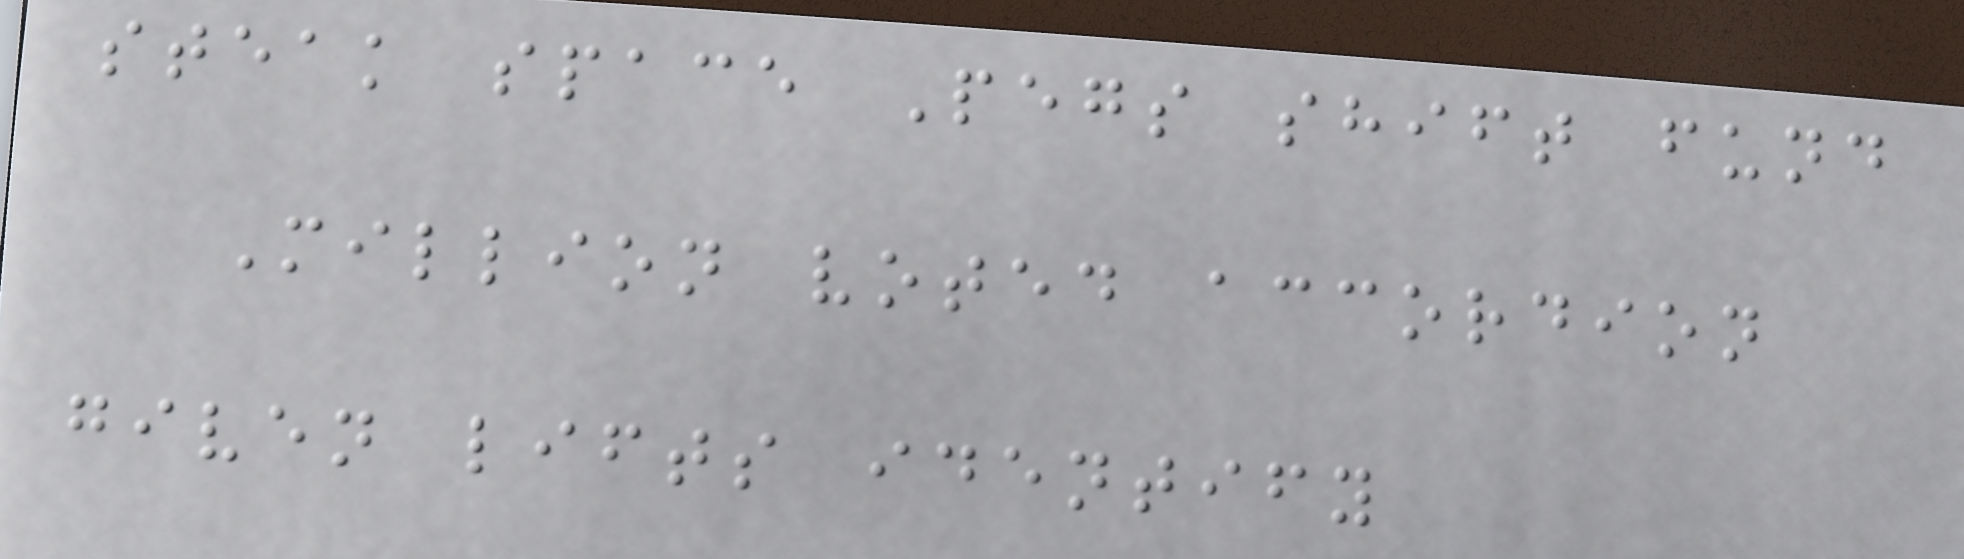steak space Pegs shift fund
Million voted accordion
given lifts identify
